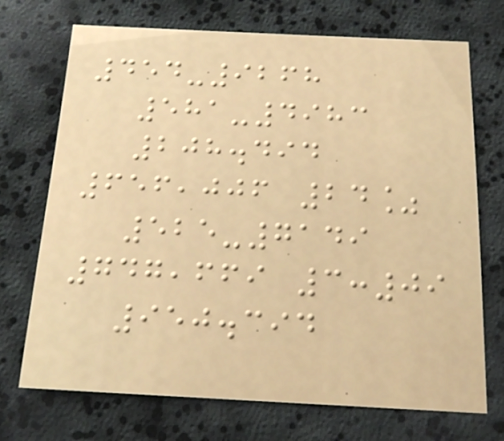454-9268
581-4983
208.494
656,006 24%
525-7149
747,669 3:09
950.394
